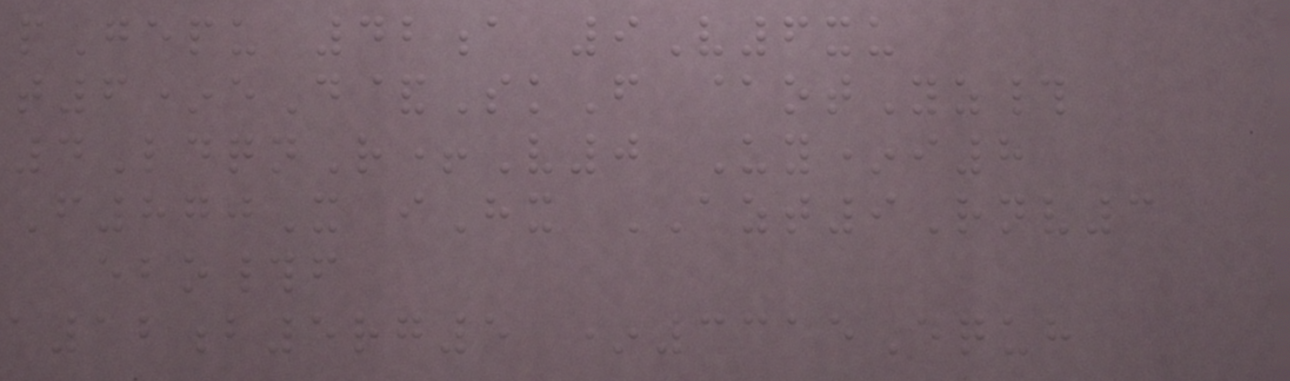pGepu 42a 9V6xu
t6*eD&SkF @otYz#
4LdqnR+V0 Uy*i8
F870X iHx AZT9Rnv3
ebo#f
a12b5rg5 *3315Equh
